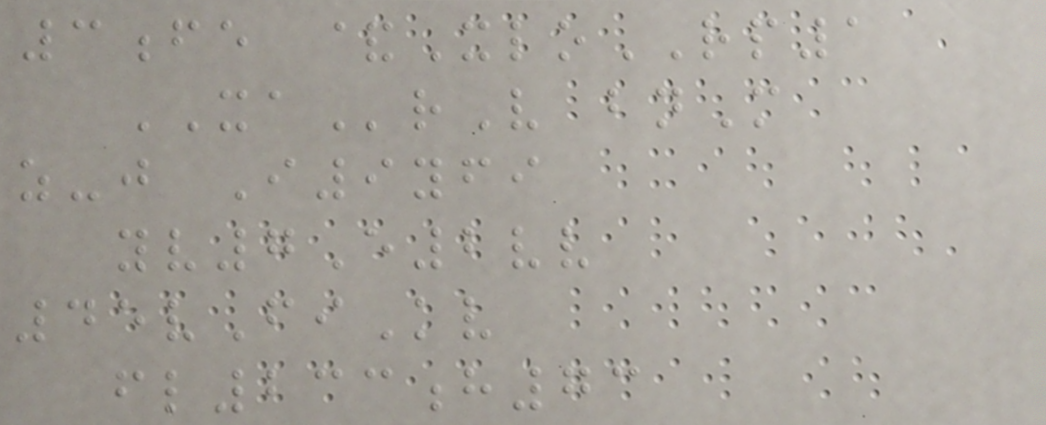3fe &XloRP1
XArV bnM
z-j I9yfi
yv7E2vv
45vFiKv
fl233h73
